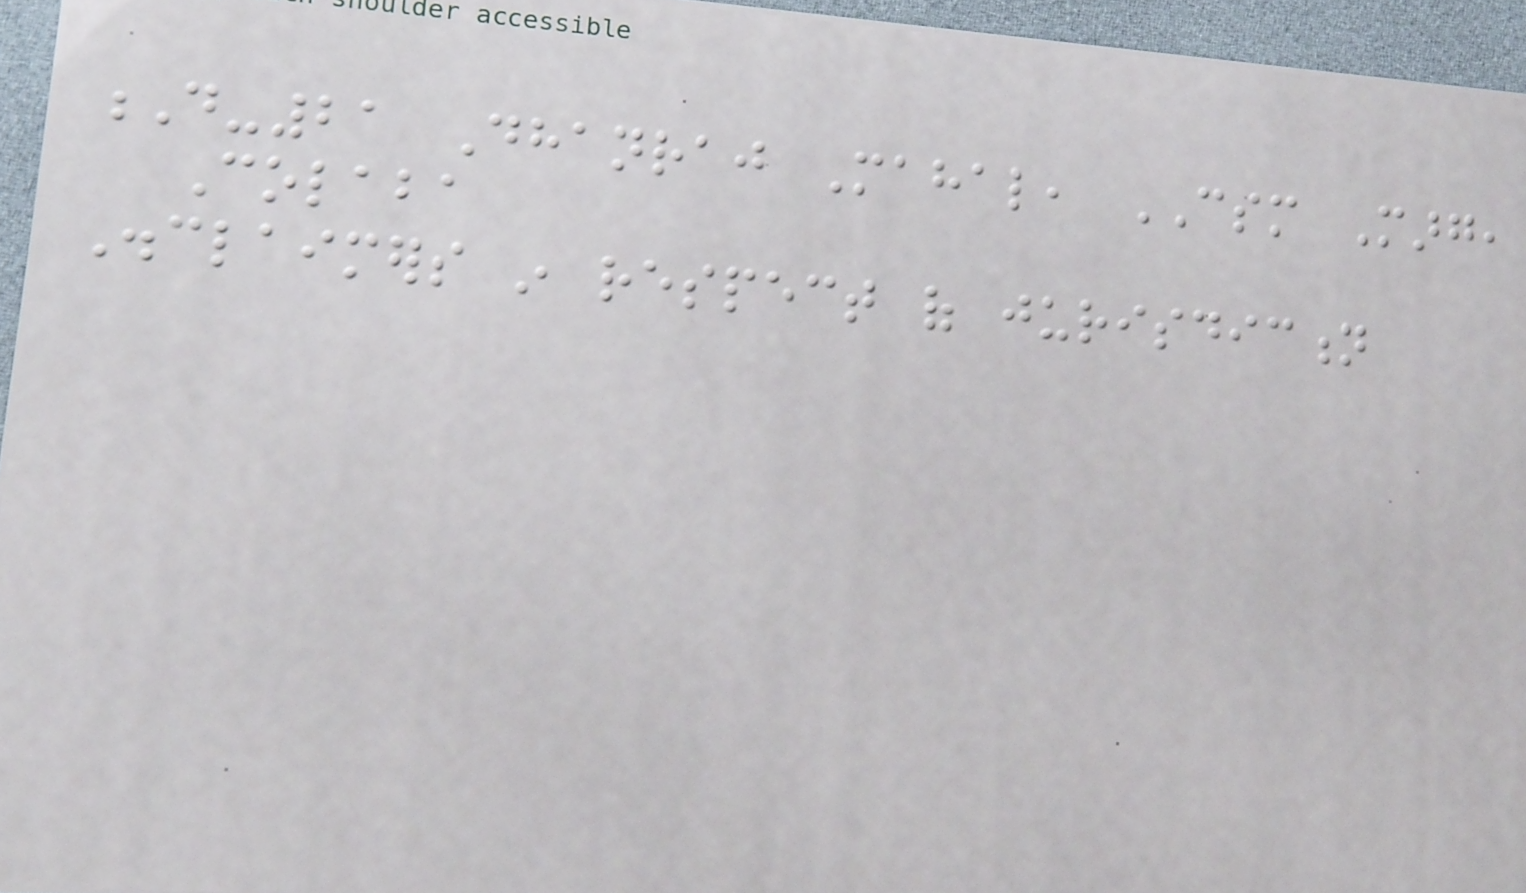D-21 Dhanraj Mahal, CSM Marg,
Colaba
Disclaimers in respect of jurisdiction
